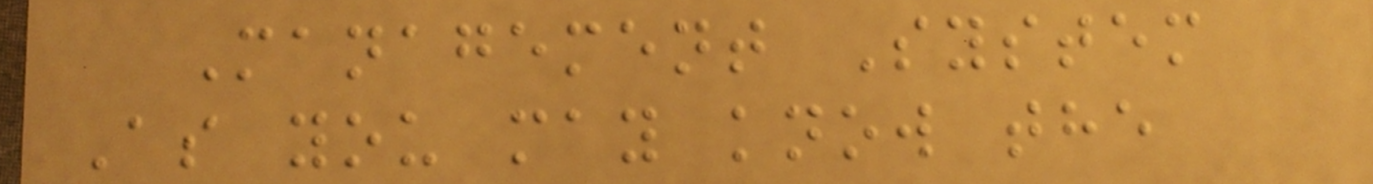Management System
As you may know the
